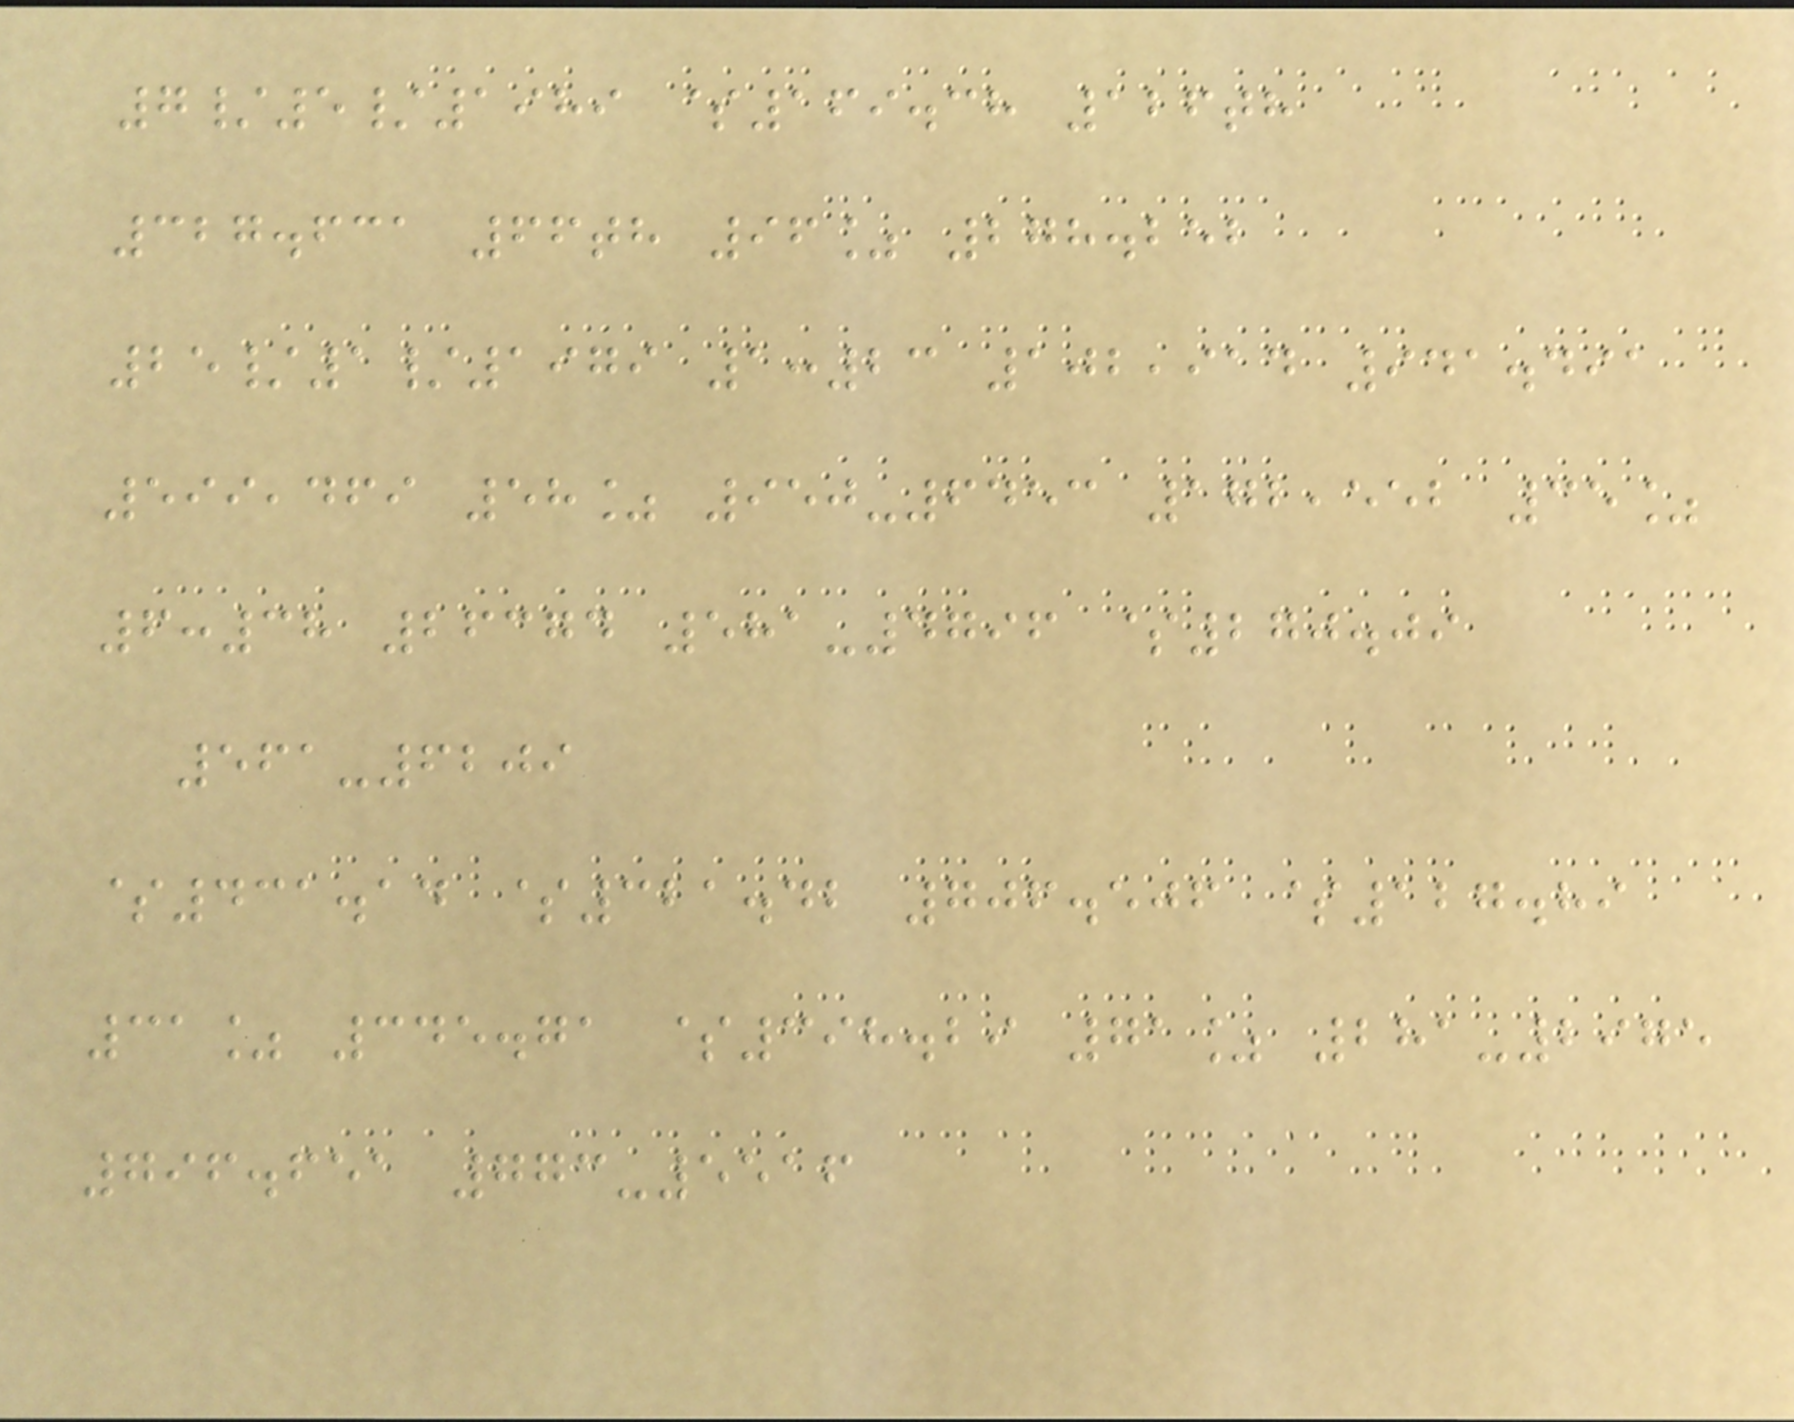7/5/1989 $169.38 126th
327.631 66th 96% 278.252
25/1/1979 1:23 102,914 941.491
599,469 58% 950-6453 172,552 35%
6:38 26374 581-4796 $270.09
561-6209
$431.14 $321.42 706.506 $127.89
31% 345.71 $398.29 71% 281-2975
796.651 773-5516
